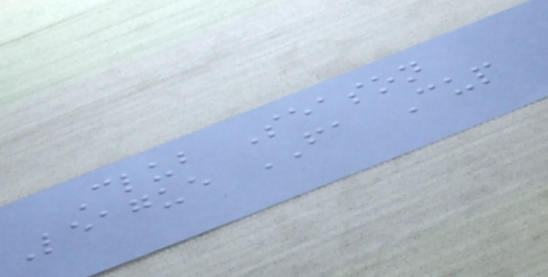Club Season
League FA Cup
